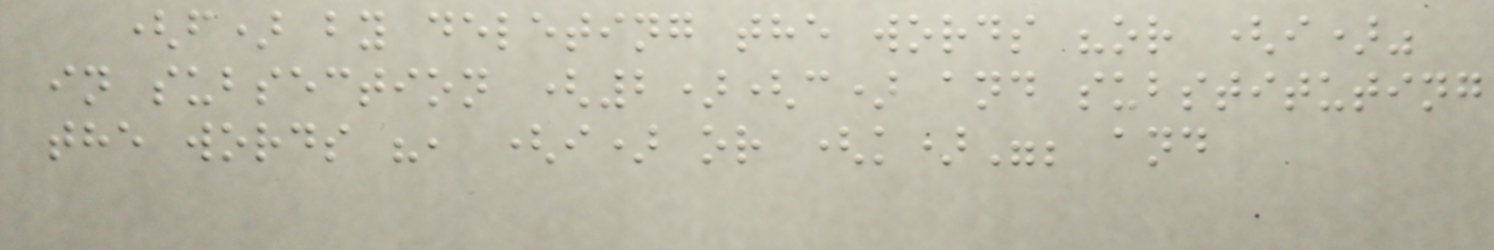(f) by deleting the words "or (i)"
in subsection (2)(c) and substituting
the words ", (i) or (k)"; and
